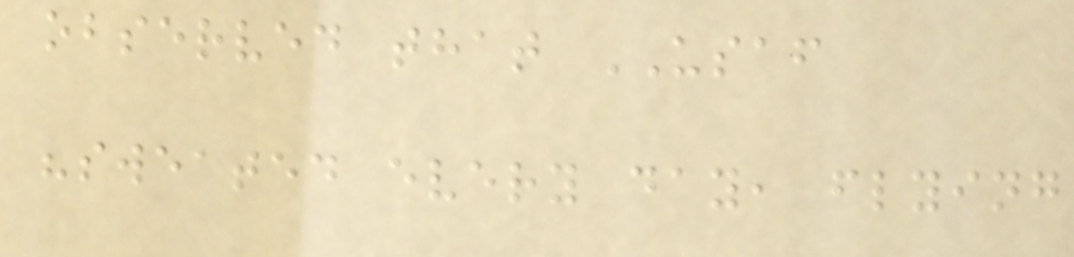observed that USAF
"sweated every day, flying
